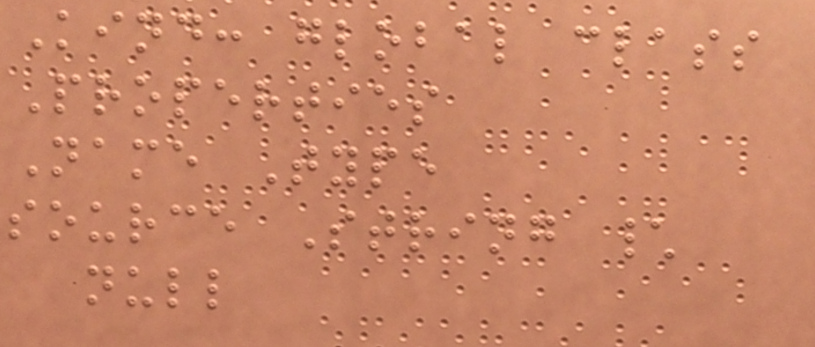Kind: global class
Properties
Name Type
source String \
null
